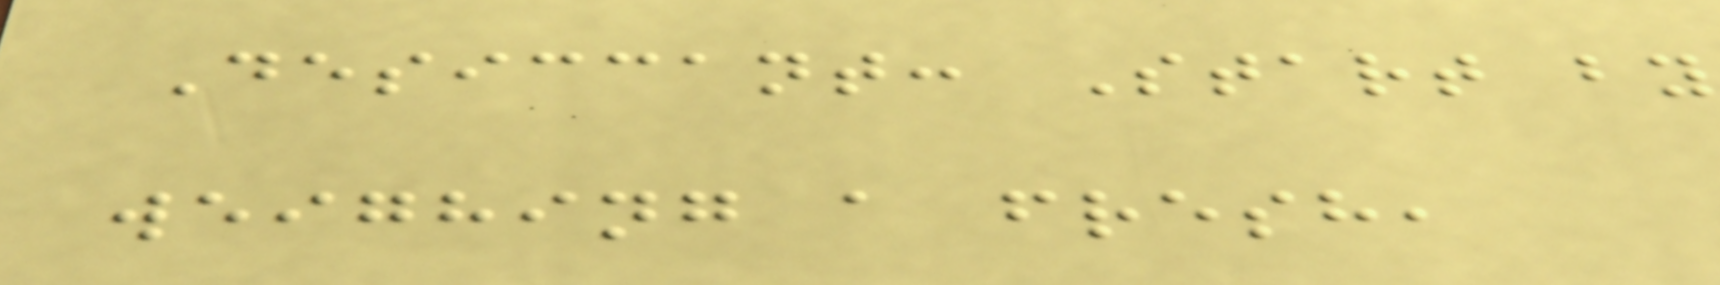Desiccant: Start by
weighing a fresh,
